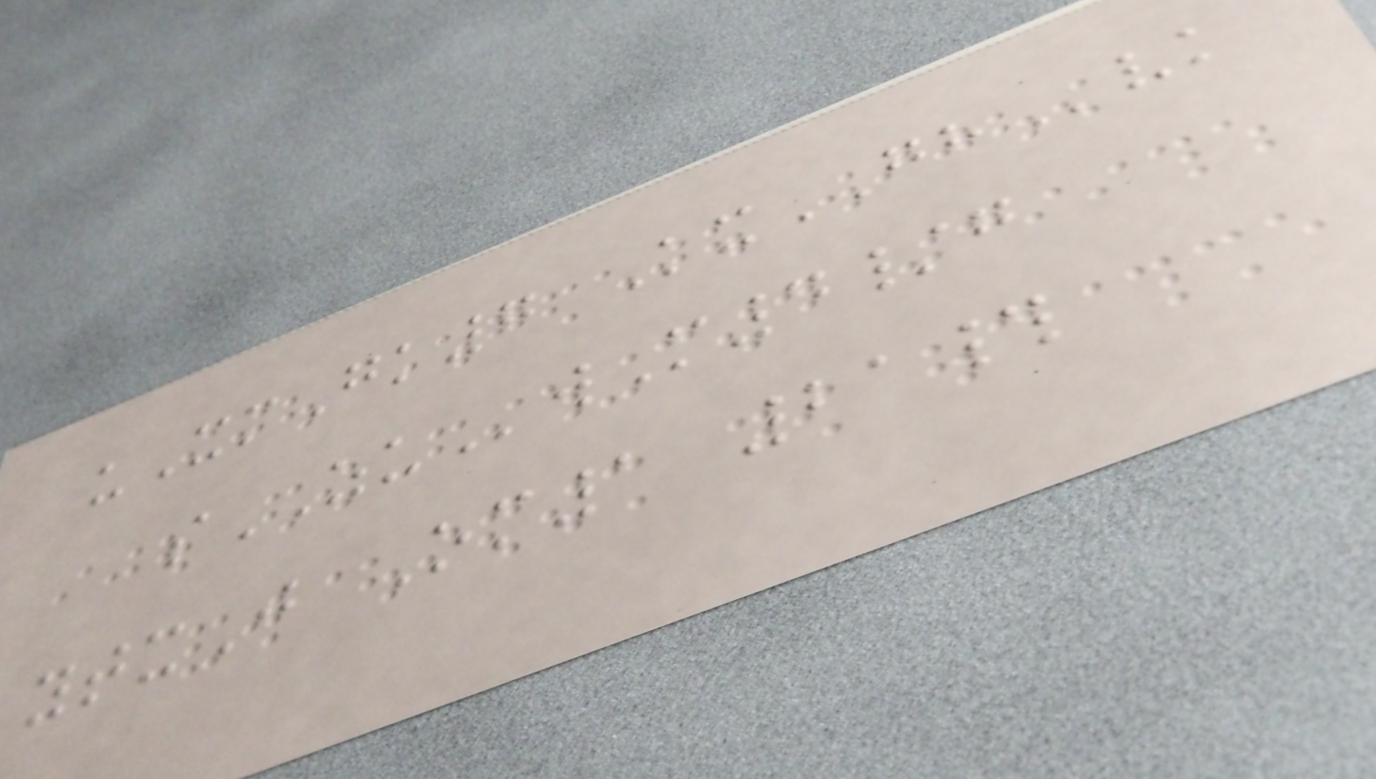uXmGk7 KxGHvk
sZUwM4/g
ytxJ Om1 21#
